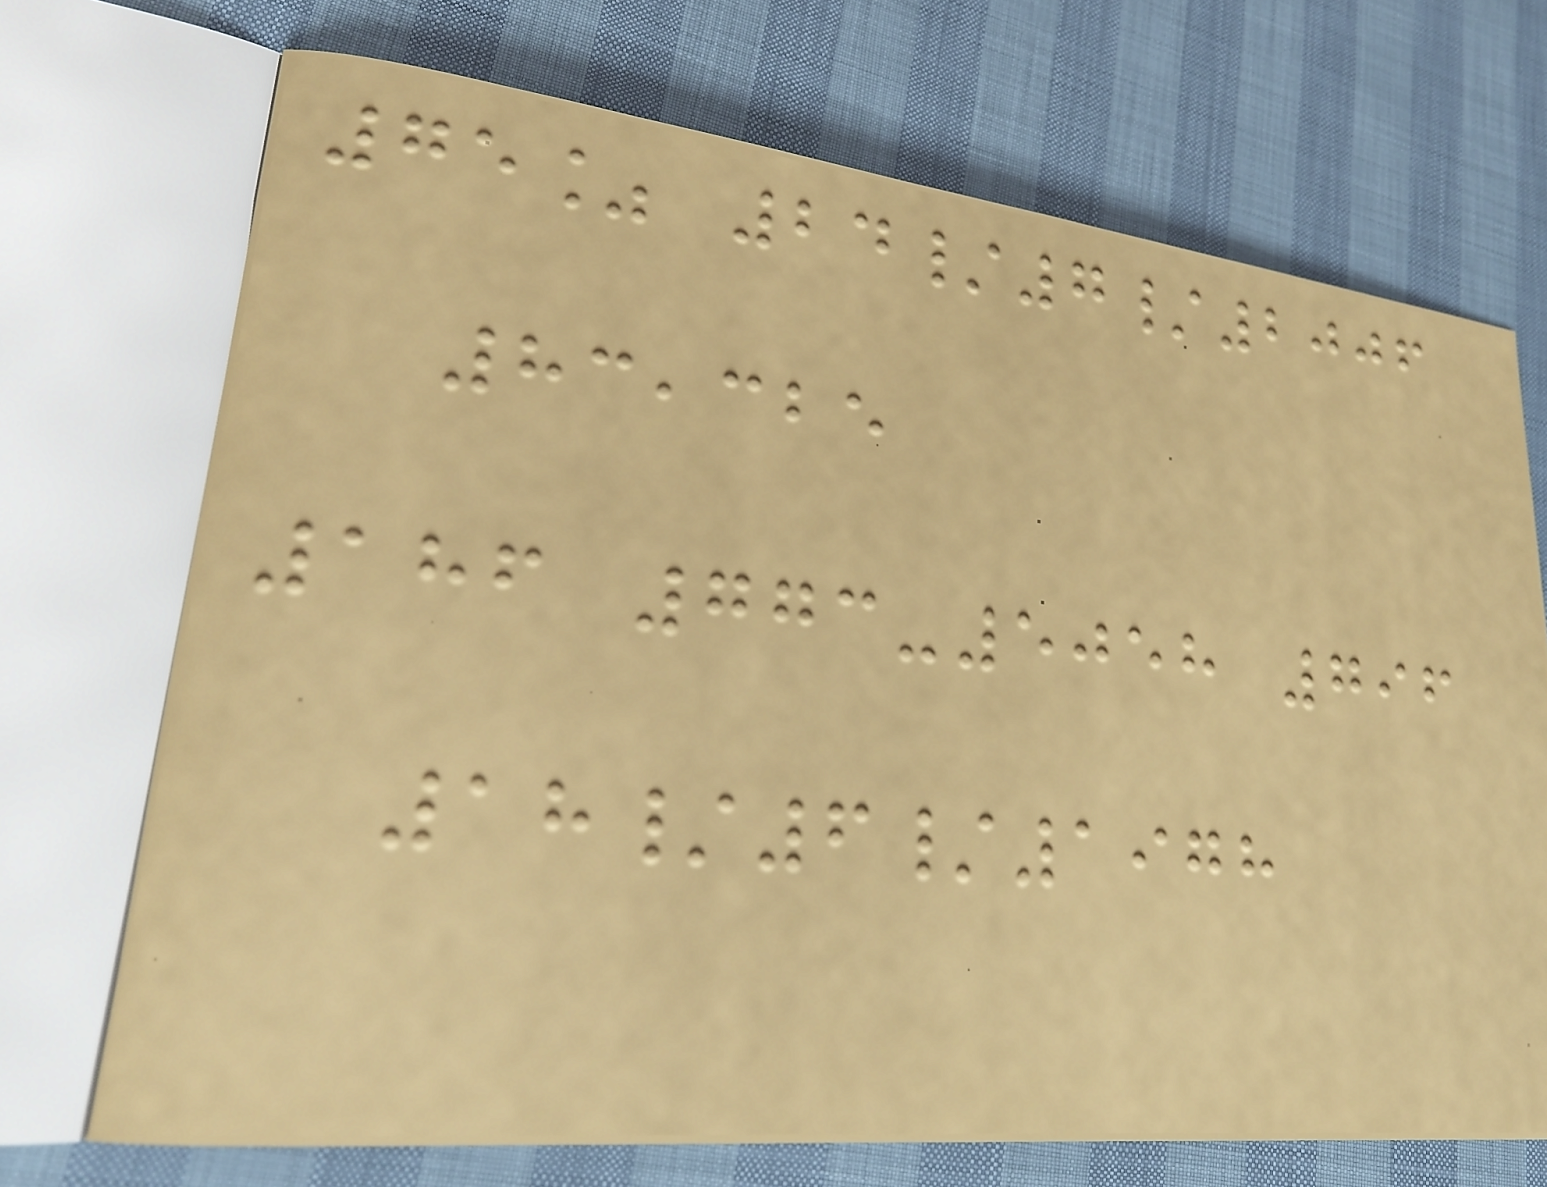75% 24/7/2006
83,325
186 773-5058 796
18/6/1978
